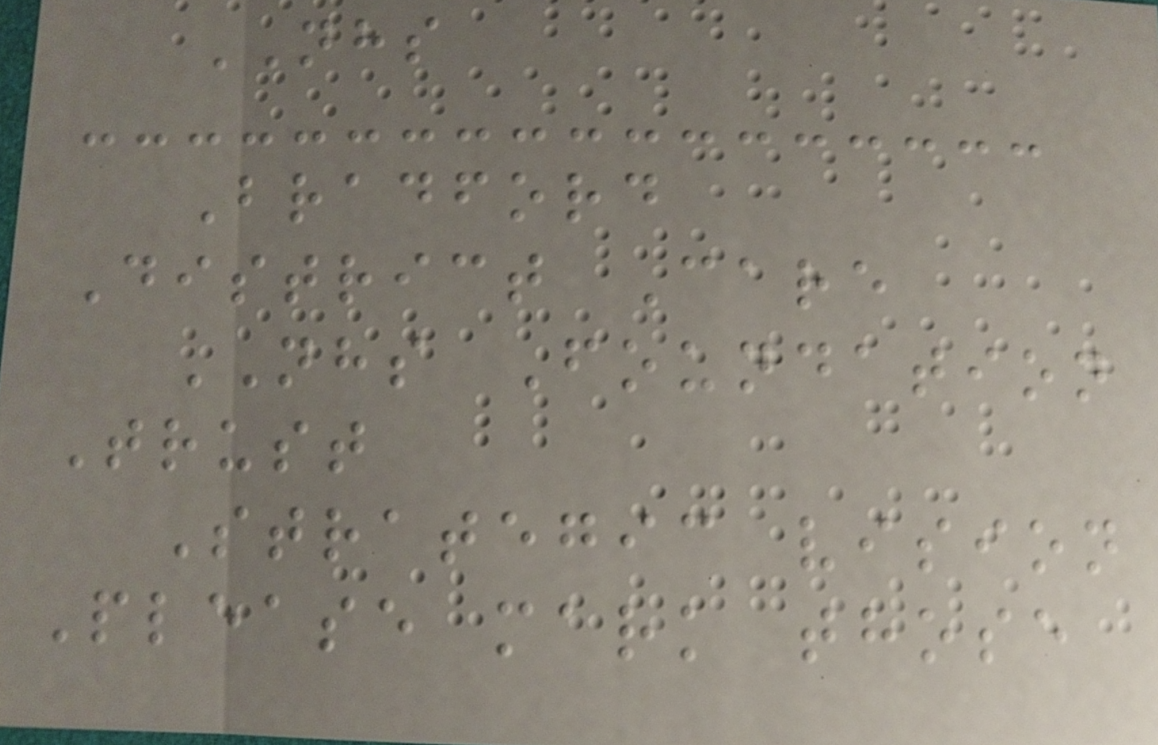NHS
Bradford
District Care
NHS Foundation
Trust
Strategic vision
Please mark those
